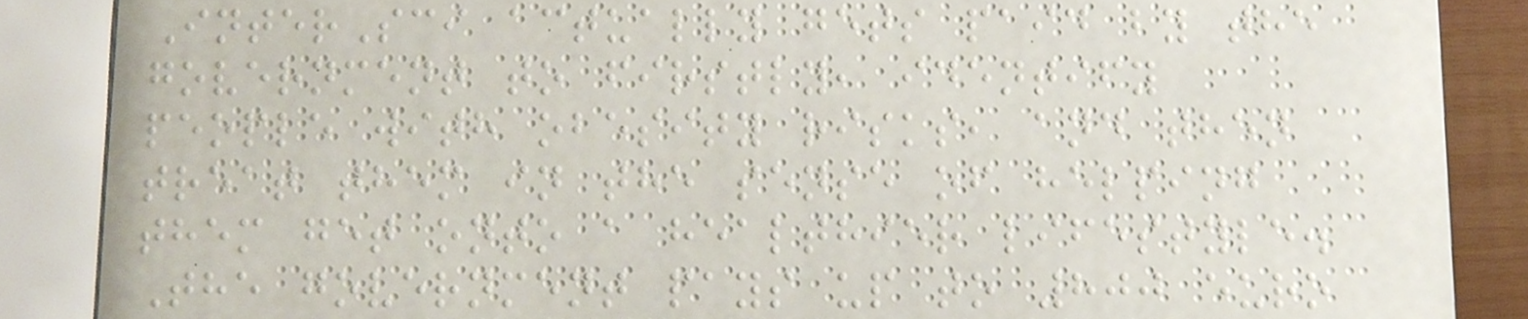InterSci actually gets paid by the
government to firstly, identify
people with obesity risks, and then
treat them in the sense of helping
them get onto a healthier lifestyle.
The government pays up to 800 euro
